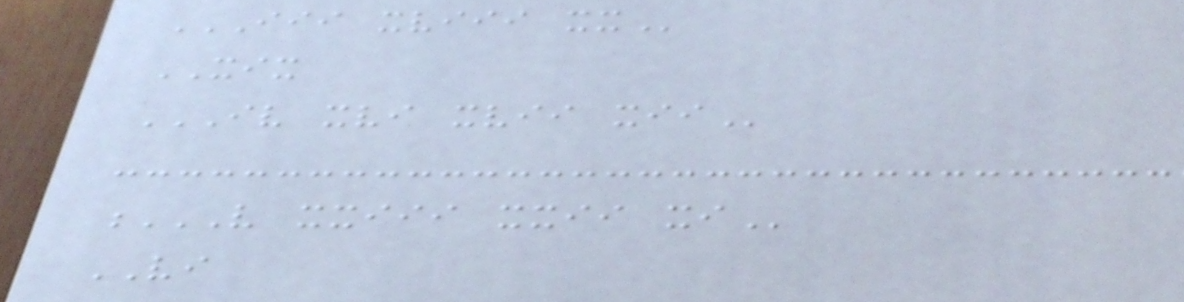III XVIII XX
XIX
IV XVI XVII XII
V XXIII XXII XI
VI
